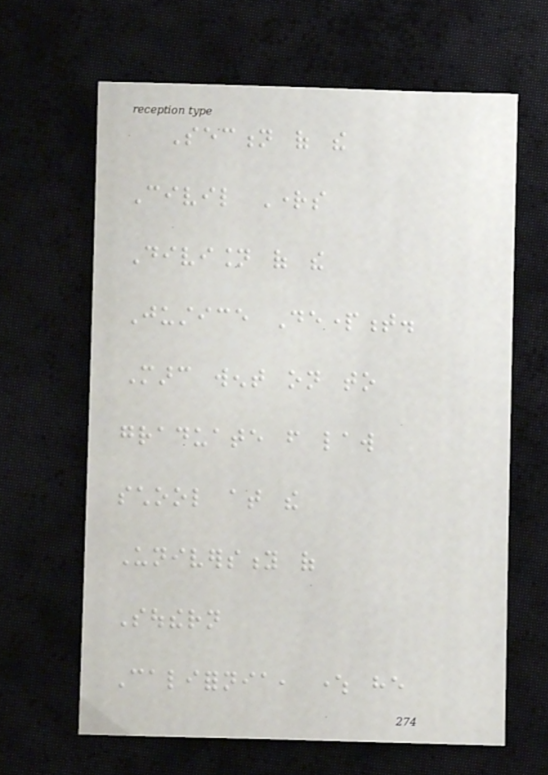Section of the
Civil Rights
Division of the
Justice Department.
Marc went on to
graduate from law
school at the
University of
Southern
California, where he
